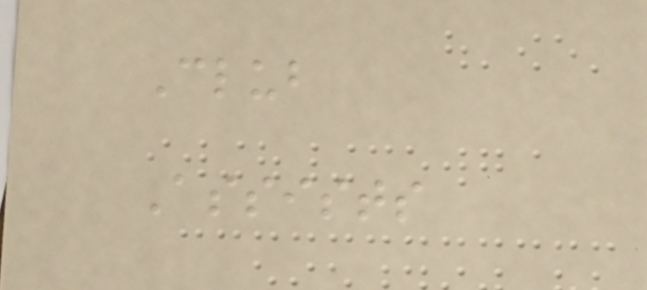Club
Assists
